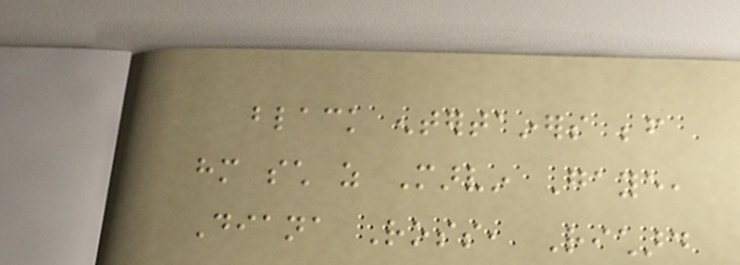black entertainers before
him such as Marvin Gaye,
Diana Ross, Richard
